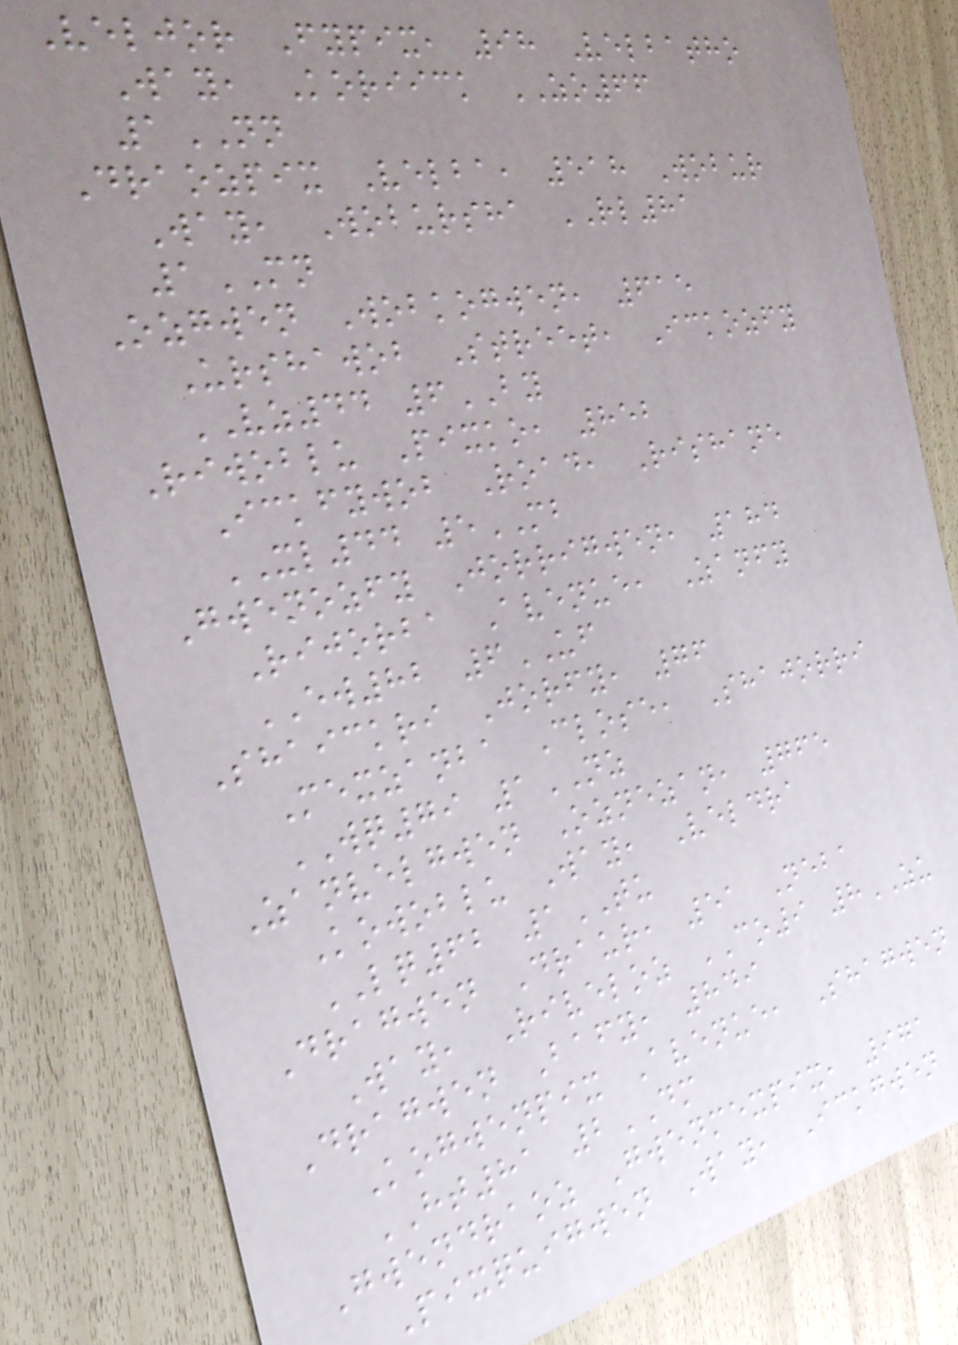Veljor Fypix, 98 Velbatho
Way, Koriick ZO66
1NN
Draozpix Velba, 518 Wobur
Way, Wobursha RL81
1MN
Ozgwen Wobkogwen, 615
Urshawob Street, Ickozfy
VZ44 6BY
Riwoblu Pixko, 852
Ickfywob Road, Rishane
XL44 5MB
Gwenozfy Jorrigwen, 184
Rijorba Avenue, Zanfy
EW82 6UF
Shaickri Jorfy, 76
Mexzanba Close, Shajorri
WQ79 1NZ
Zanvelgwen Oznezan, 765
Kowoblu Way, Veldra
LQ62 1TU
Dragwen Draur, 51 Neba
Way, Riveloz CO9 8ZU
Dragwen Bafy, 849
Kogwenpix Avenue, Shagwen
HT81 2DM
Gwendraoz Gwenmexpix, 971
Pixquigwen Way, Ickgwen
